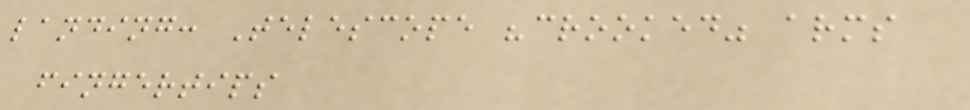landing: Telescope "crooked" arms
fingertips
